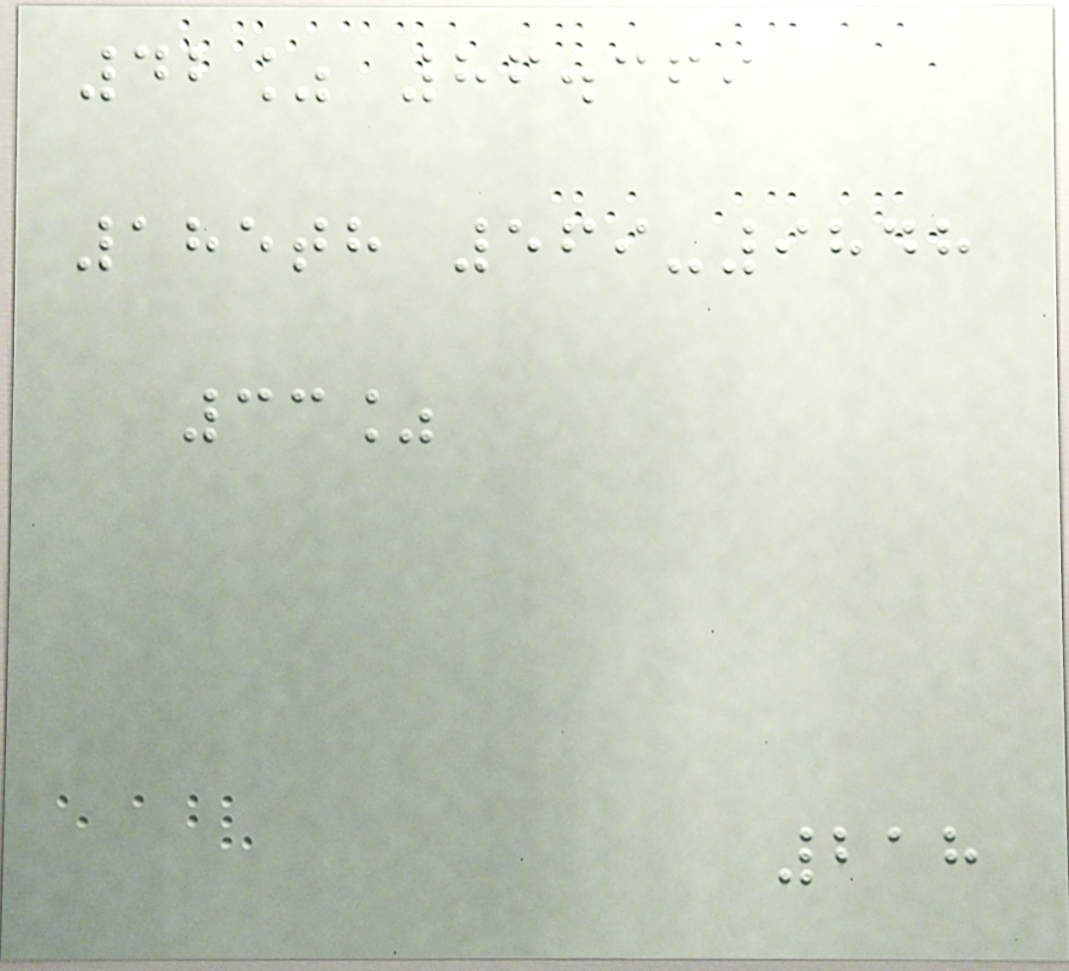42% 86.369
185th 569-9848
33%
218
